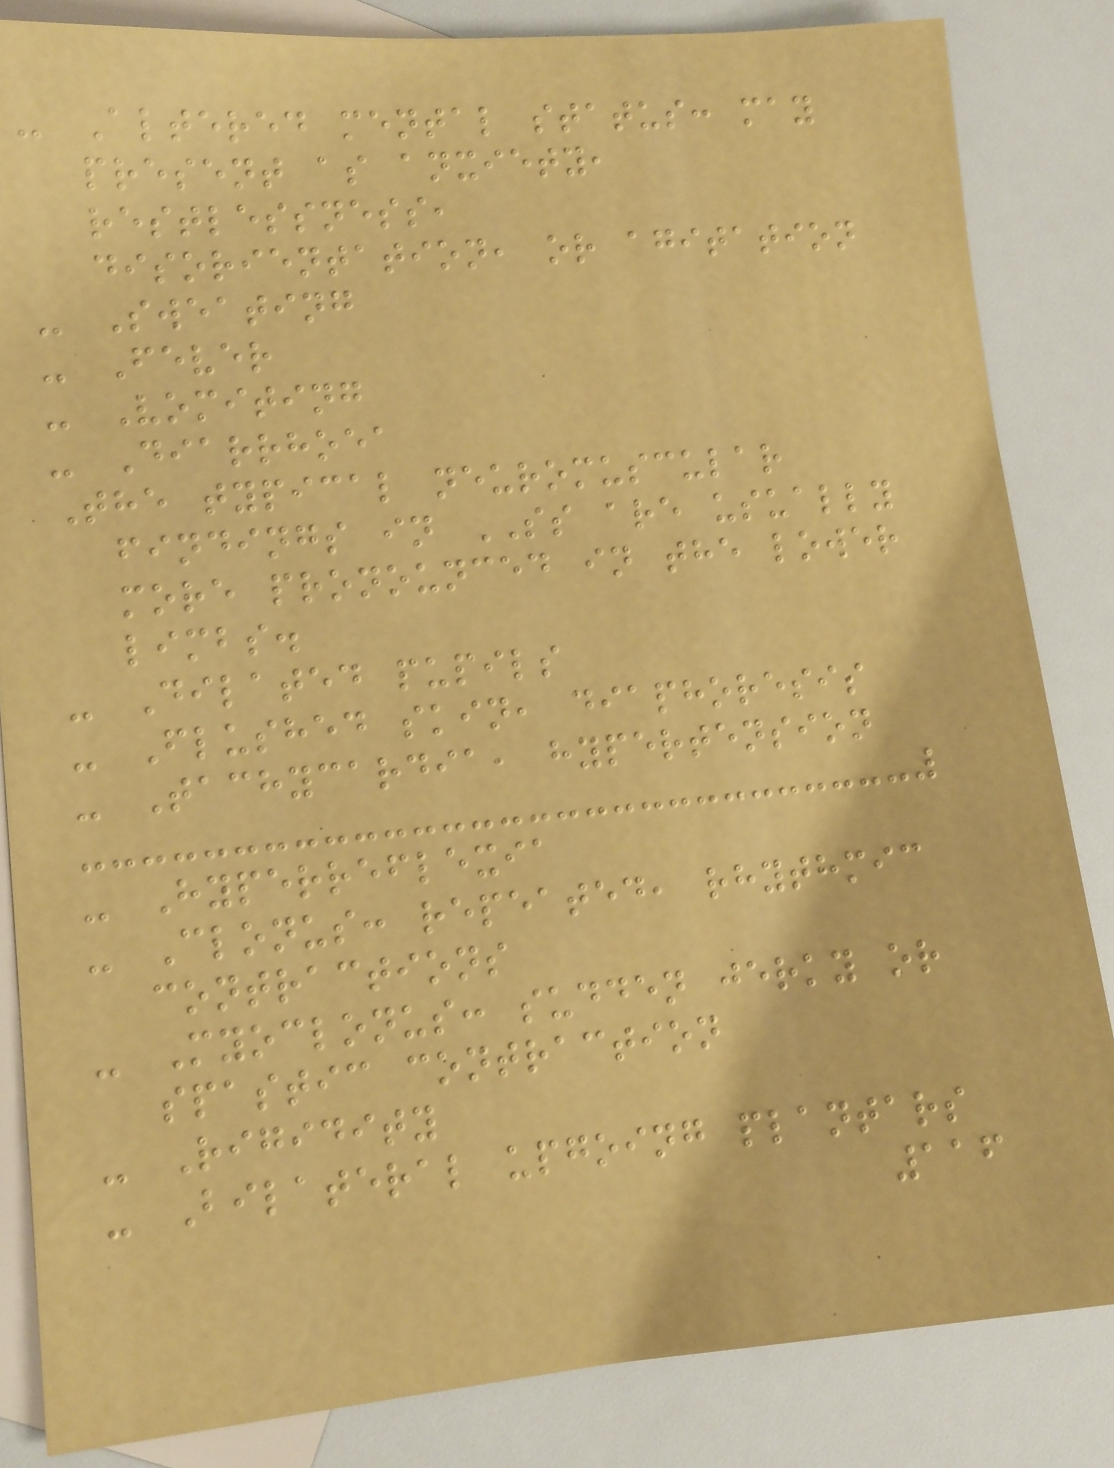- Altered mental status: may
present as anxiety,
restlessness,
disorientation, or agitation
- Sweating
- Fever
- Vomiting
- Diarrhoea
The typical neuromuscular
findings in SS are usually
more pronounced in the lower
limbs.
- Dilated pupils
- Flushed skin, diaphoresis
- Tachycardia, hypertension
- Hyperreflexia
- Clonus: repeated, rhythmic
contractions
- Myoclonus: sudden jerky or
spastic contraction
- Rigidity
- Bilateral upgoing plantars
116
